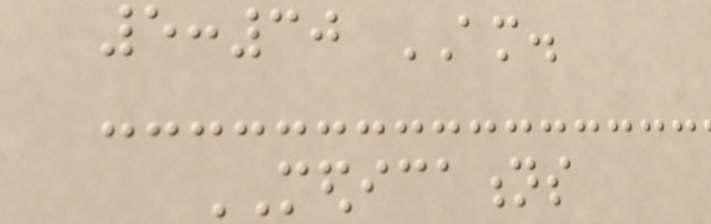5:30 AM.
MEDICATIONS
